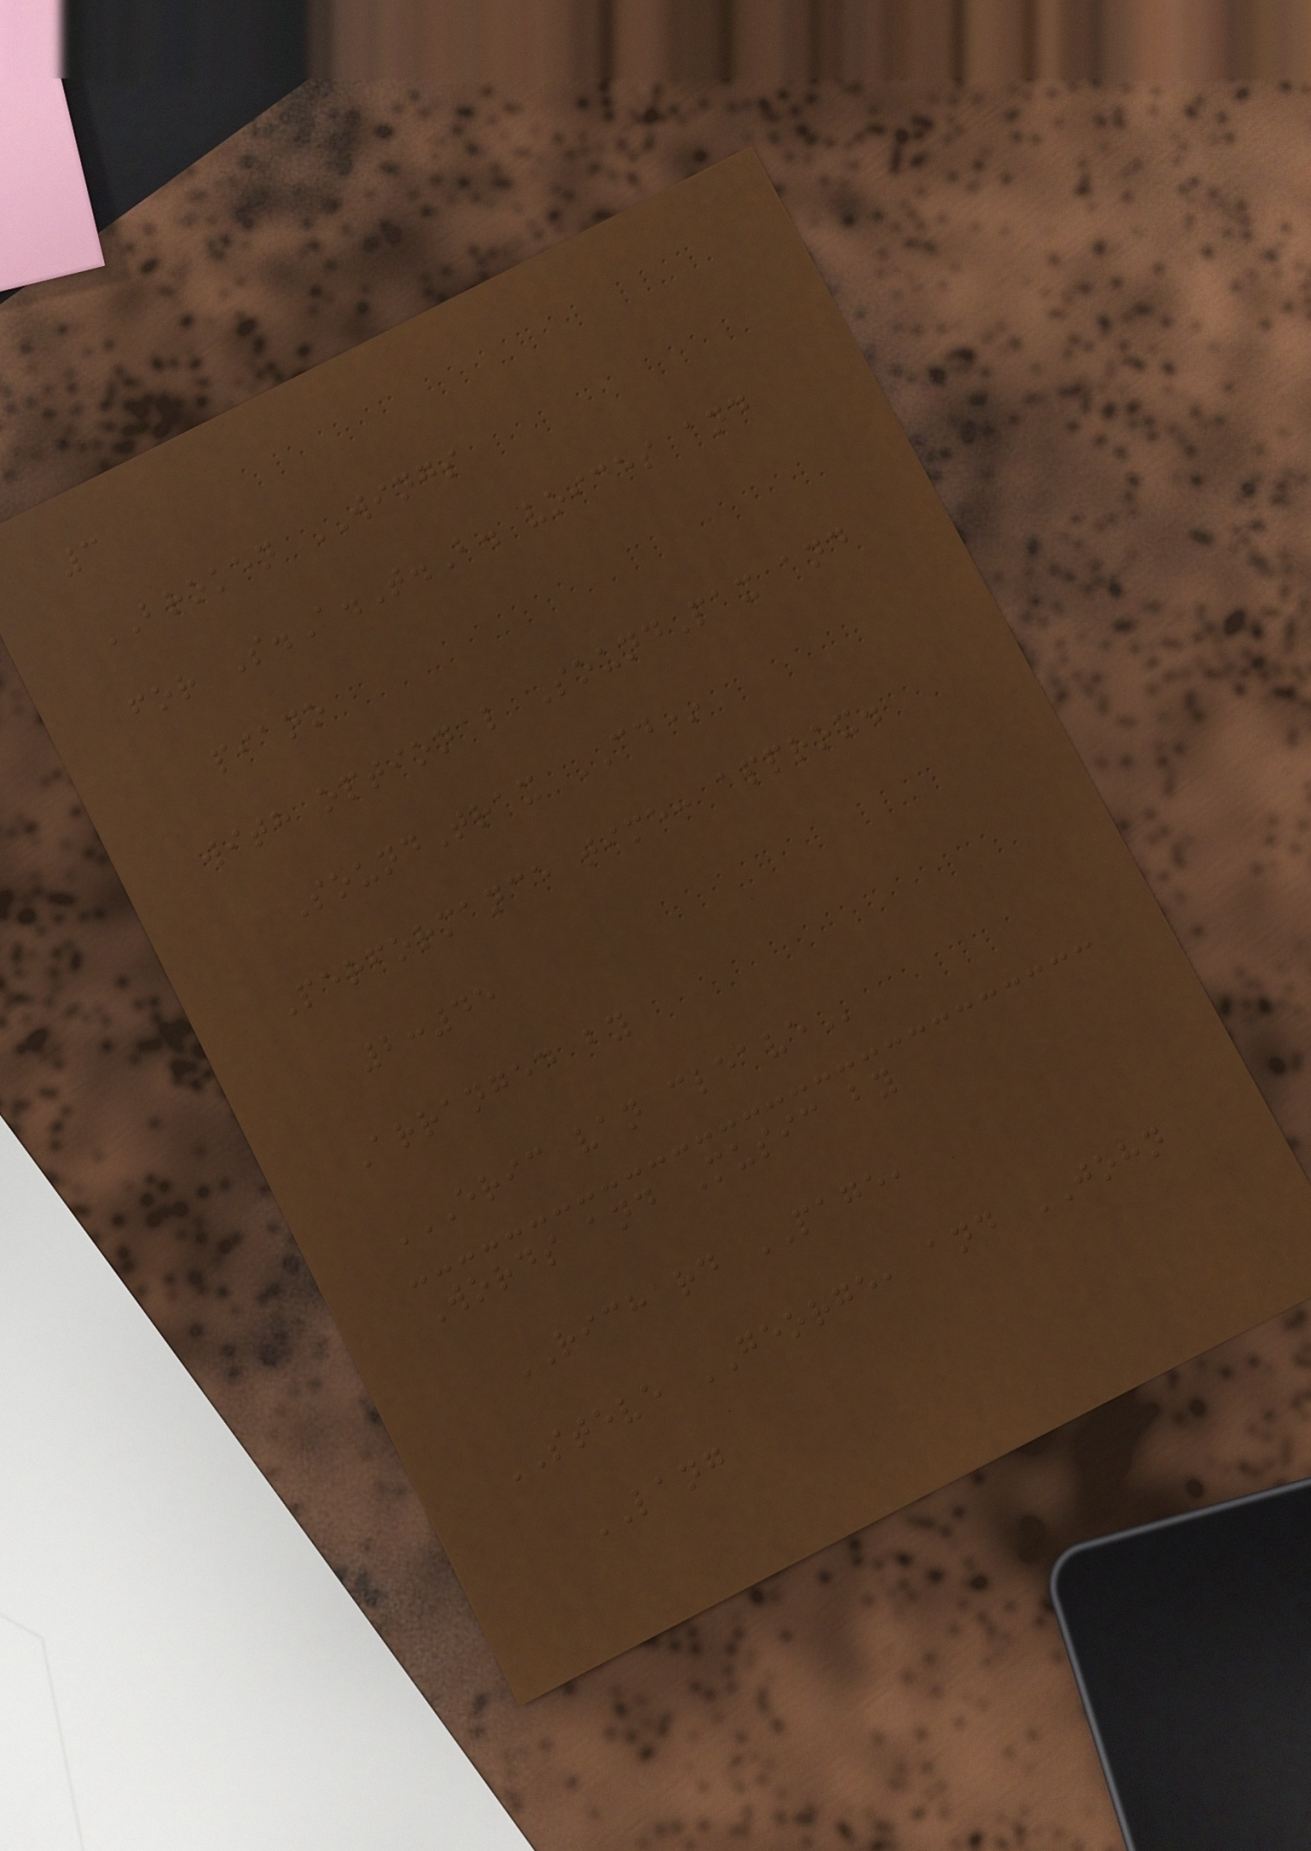3
BROKEN WINGS
for S.A.T.B. voices and
piano
with optional SoundPax and
SoundTrax CD*
Performance time: approx.
2:45
Arranged by
ERIC VAN CLEAVE
Words and Music by
RICHARD PAGE,
STEVE GEORGE, and JOHN
LANG
